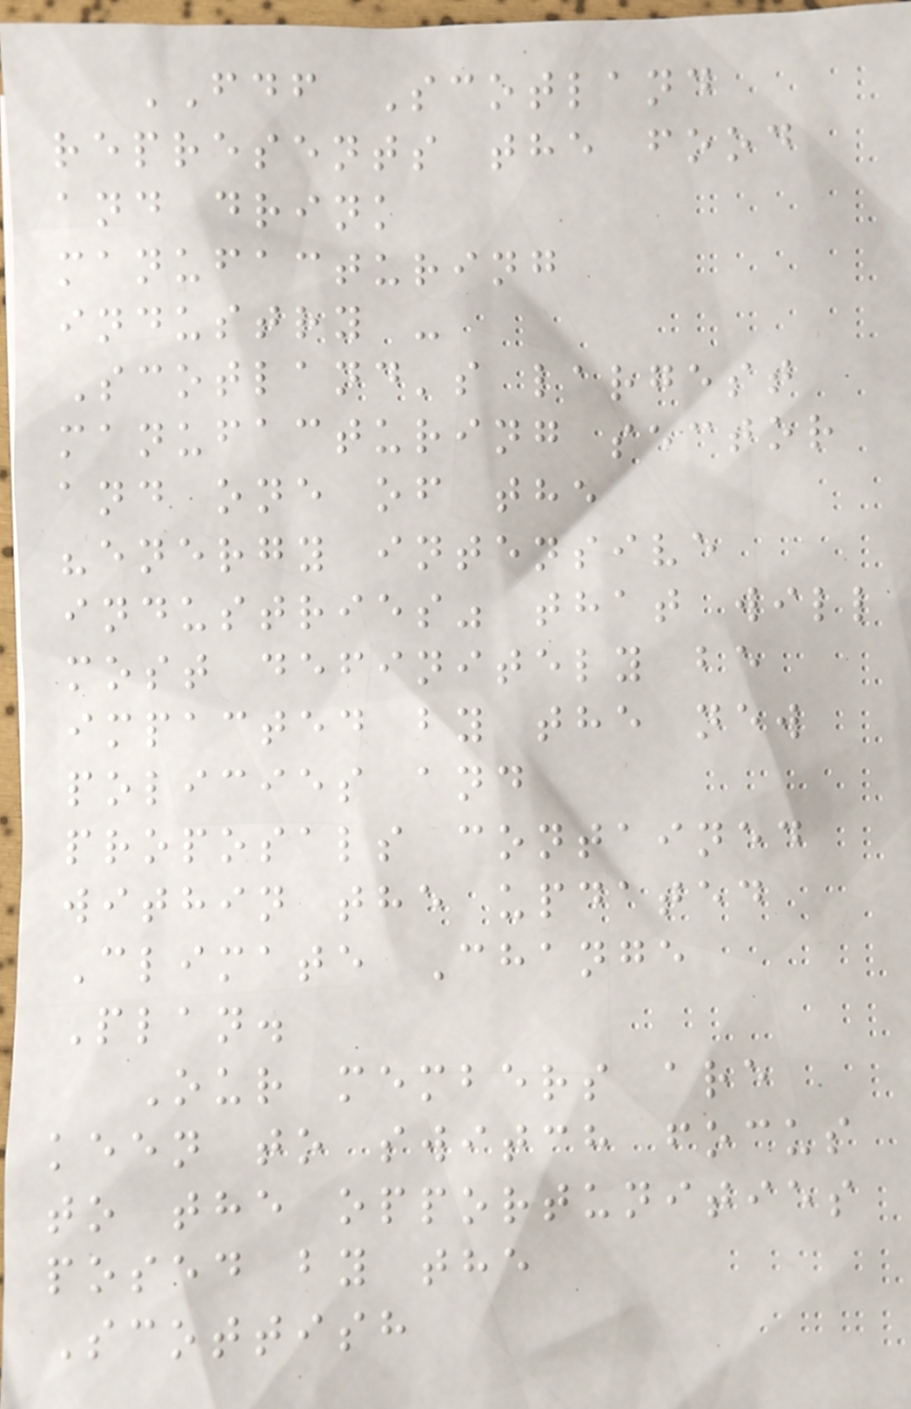FDF Scotland
represents the food
and drink
manufacturing
industry -
Scotland's largest
manufacturing sector
and one of the
"energy intensive
industries" that will
most definitely be
impacted by the new
policies and
proposals contained
within the updated
Climate Change
Plan.
Our members are
keen to switch focus
to the opportunities
posed by the
Scottish
